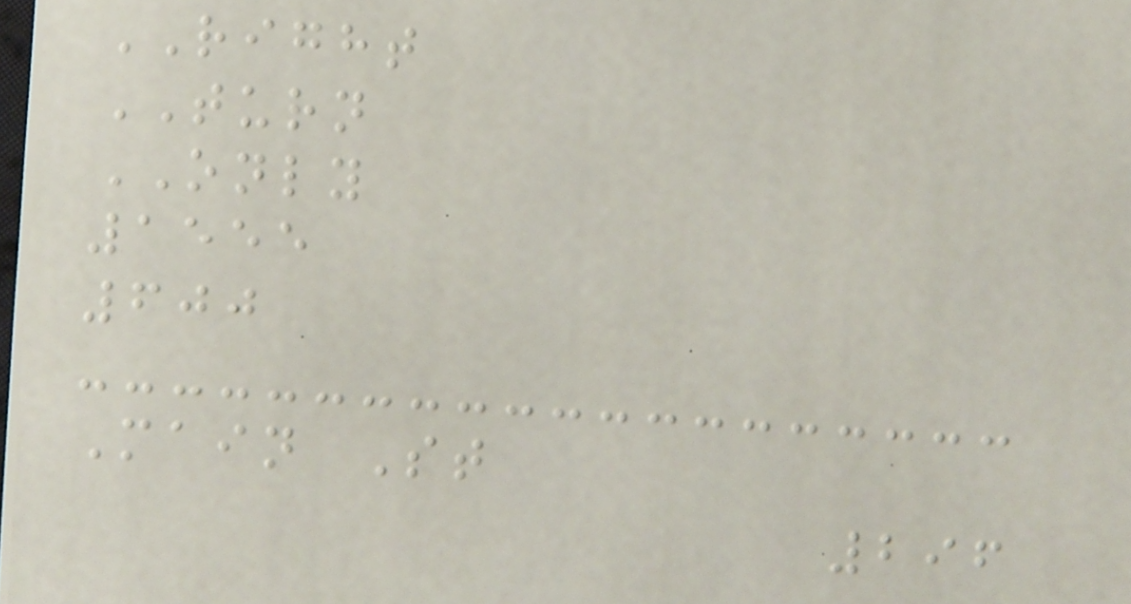RIGHT
TURN
ONLY
1555
600
Main St
296
